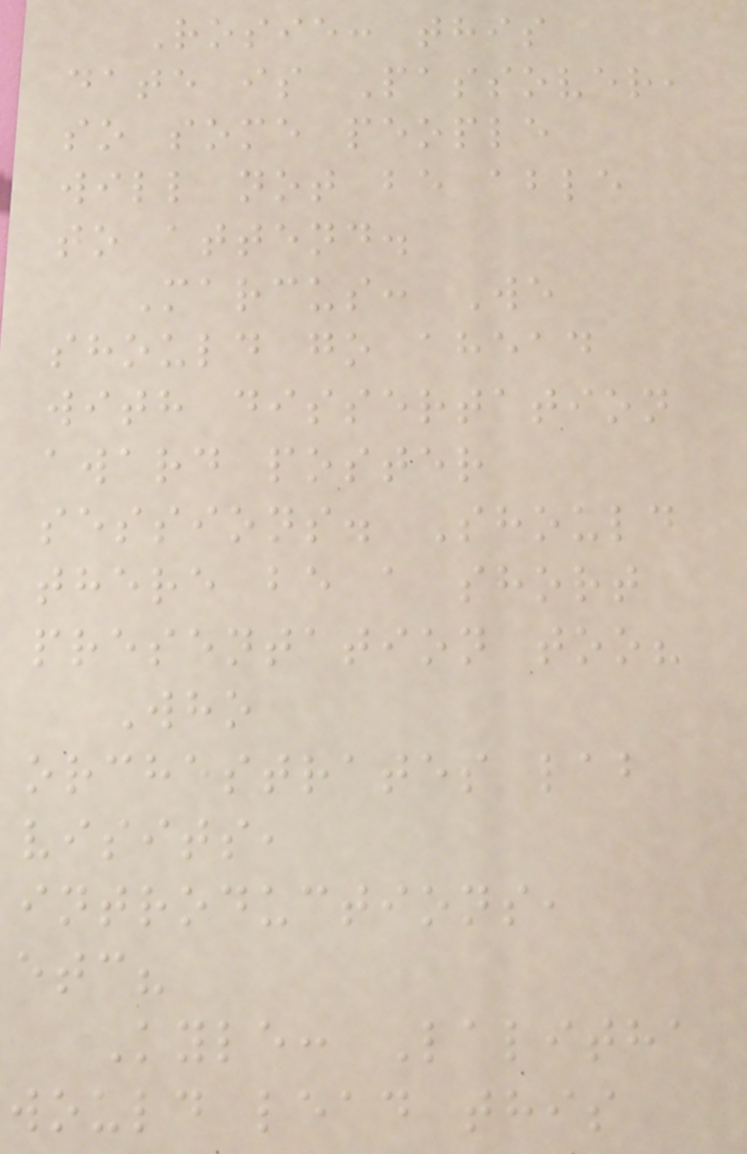Rosie: this
date is Passover,
so some people
will not be able
to attend.
Marcus: We
should go ahead
with dissertation
award poster
sessions. Should
there be a short
presentation too?
Who
orchestrates lab
visits,
introductions,
etc?
Kyle: Lalitha
would lead this
